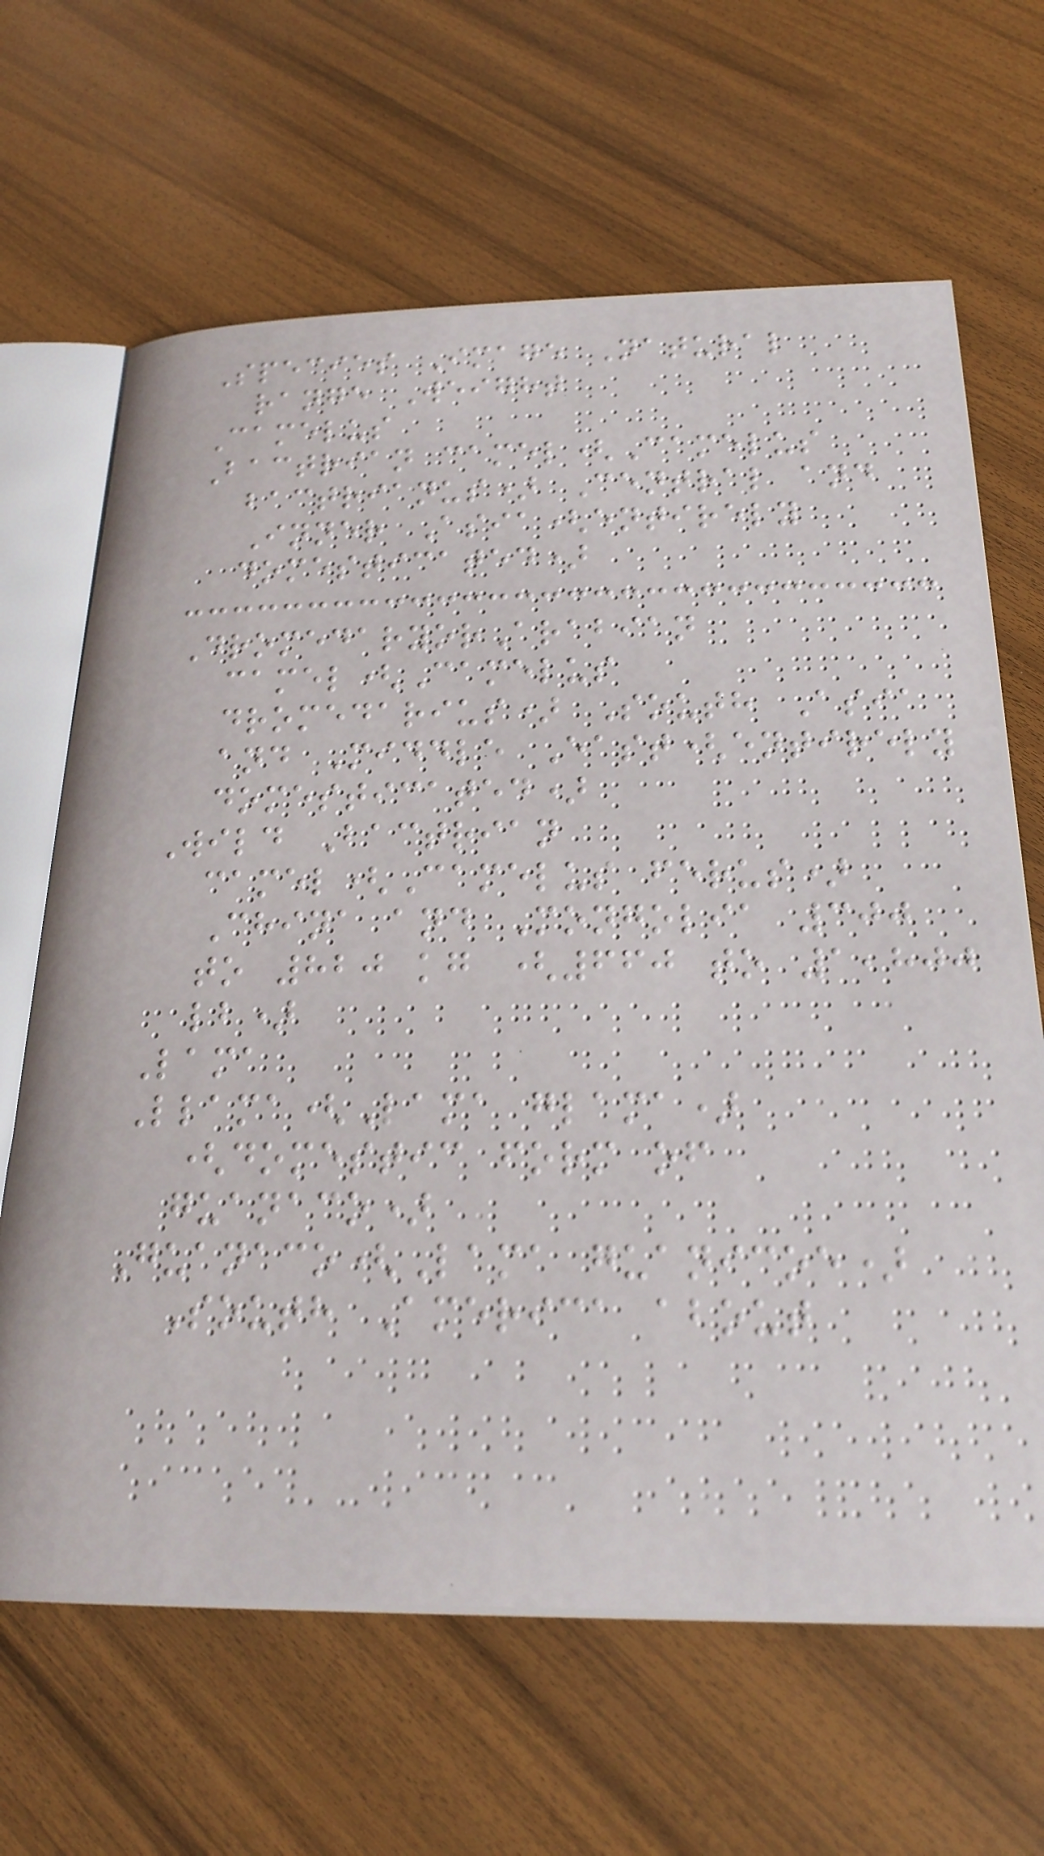Species Image Natural
range Weight
Camelus
Bactrian camel(Camelus
bactrianus) Central and
Inner Asia(entirely
domesticated)
DromedaryorArabian
camel(Camelus
dromedarius) South Asia
and Middle East(entirely
domesticated)
Wild Bactrian
camel(Camelus ferus)
China and Mongolia 300
to 820 kg (660 to 1,800
lb)
Lama
Llama(Lama glama)
(domestic form of
guanaco)
Guanaco(Lama guanicoe)
South America about
